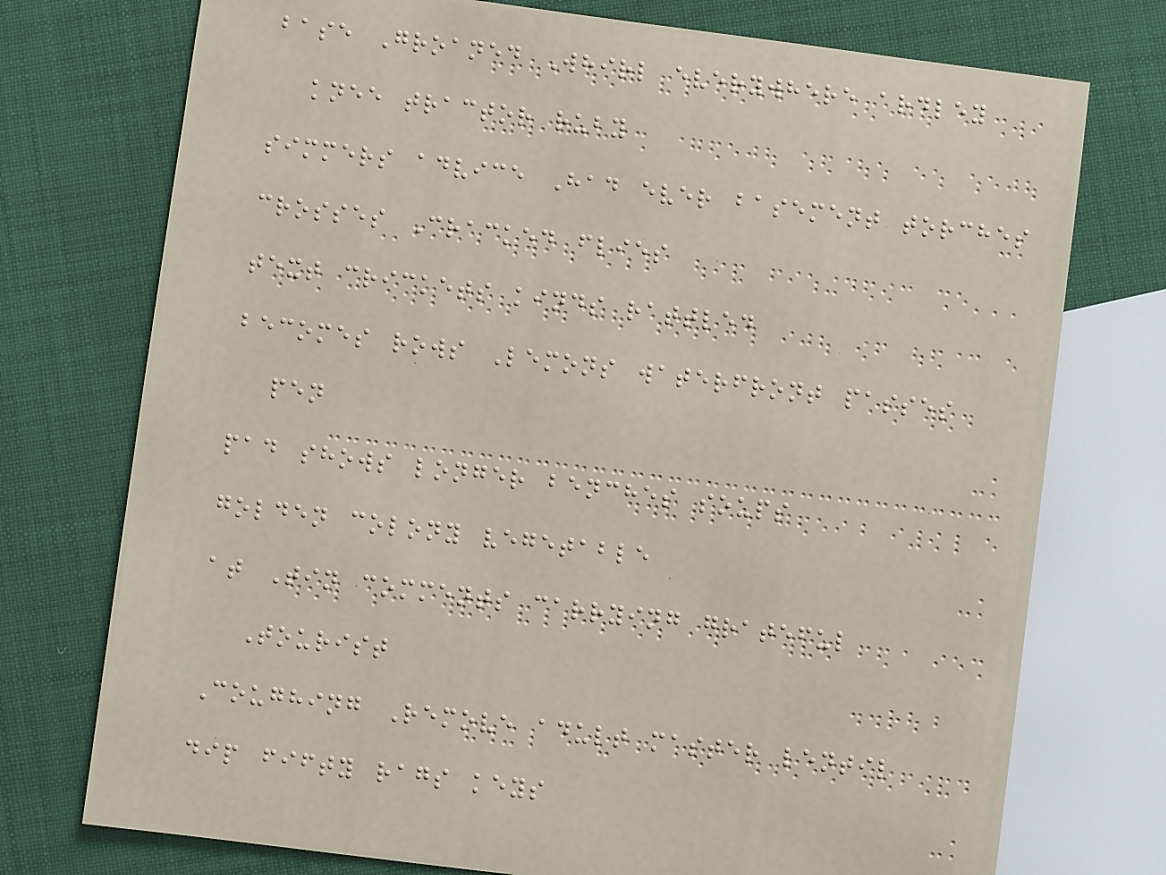base Groaned Whirl everywhere ardley
knee tractor ruby
simmers advice Had ever basement torches
crosses Cracked flies
text crickets kinds rattled
becomes rows Lemons waterfront passes
pen
pad shows longer benches soups
golden colony vegetable
at Tin comments carrying grateful
Tourist
Coughing Remove adult master lentil
dip fifty rags keys
